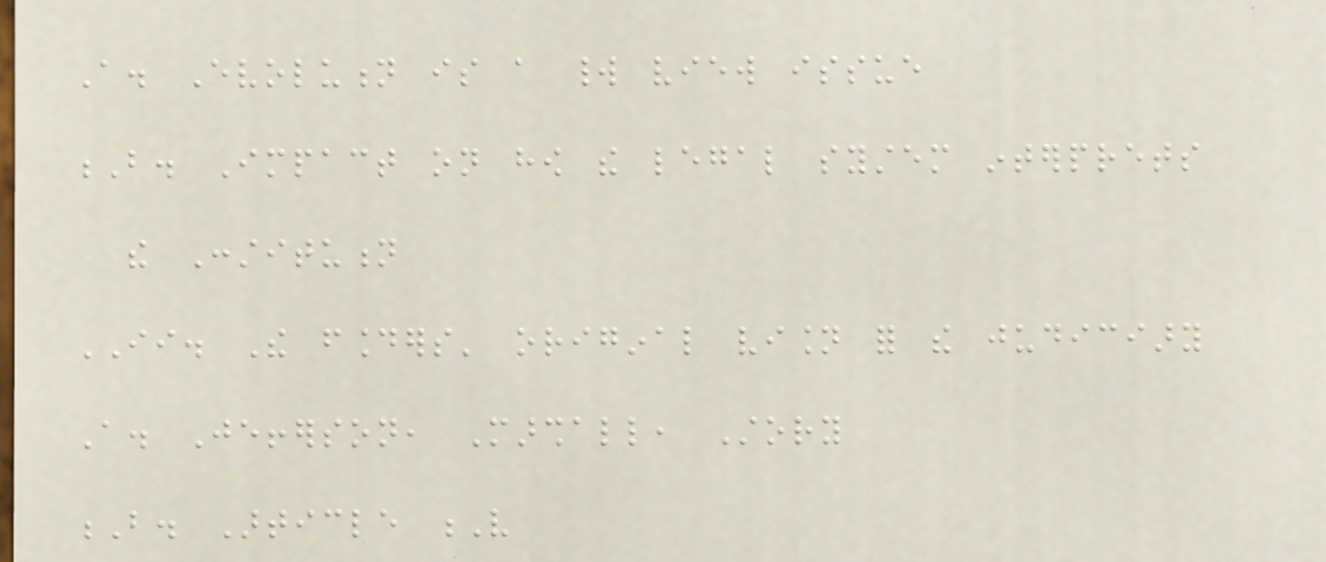A. Evolution is a world view issue
B. Impact on how the legal system interprets
the Constitution
II. The founders' original vision for the judiciary
A. Jefferson, Marshall, Story
B. Article V
